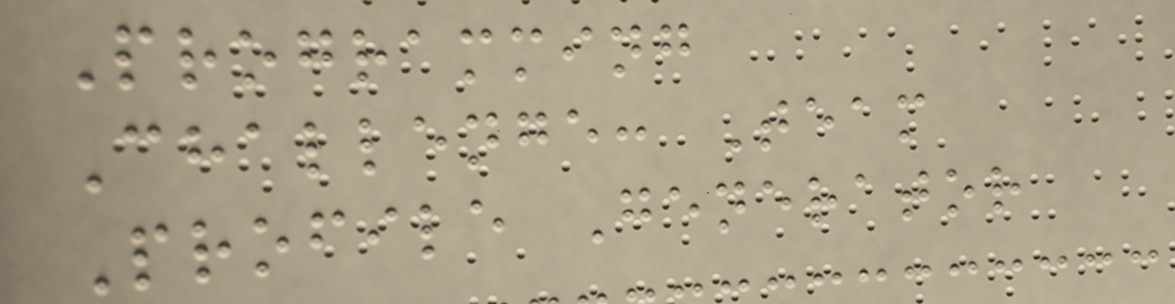Programming
Challenge: Team
Profile Generator
